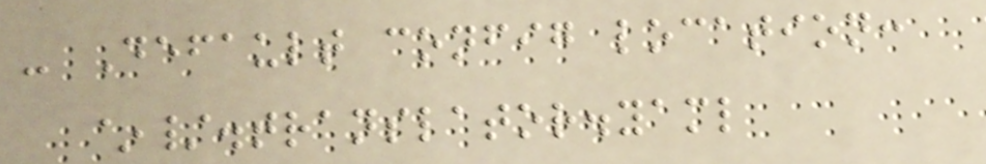- Default config location:
~/.translator.yaml
